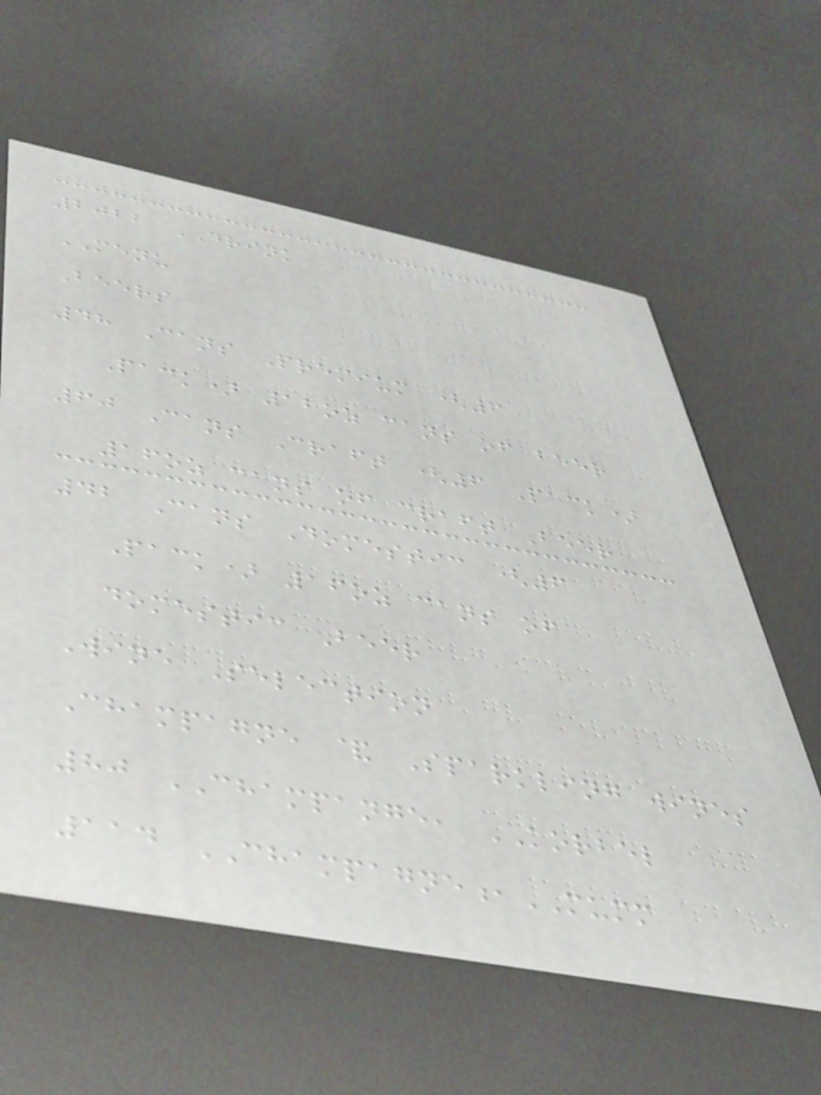2022 DRINK
MENU
Beers
48 Cans Premium (6
Pack) 12oz cans of beer
60 Cans Craft (6 Pack)
16oz cans of craft Beer
42 Cans Domestic (6
Pack) 16oz cans of
domestic Beer
Wine Selection
Champagne & Sparkling wines
80 CHAMPANGE, KORBEL
114 CHAMPAGNE,MUMM
